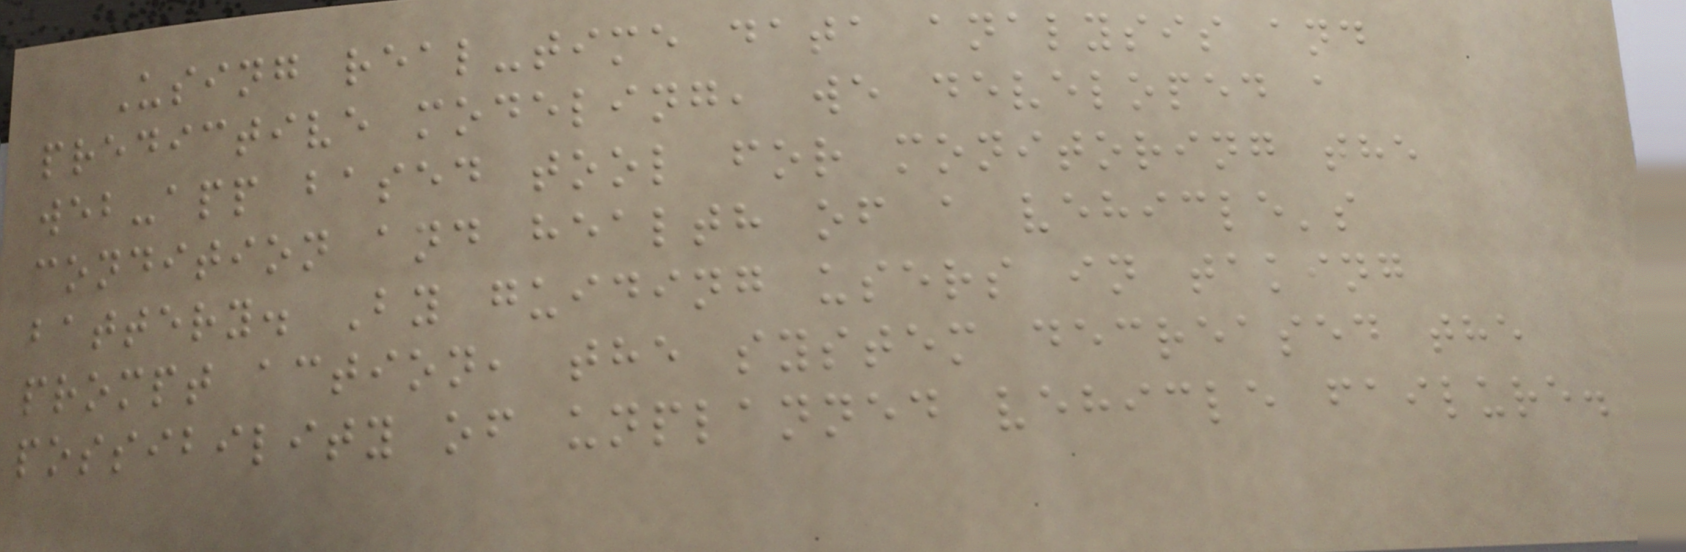Using real-time data analysis and
predictive modeling, we developed a
web-app based tool for monitoring the
condition and health of a vehicle's
battery. By guiding users in taking
prompt action, the system decreased the
possibility of unplanned vehicle failure.
